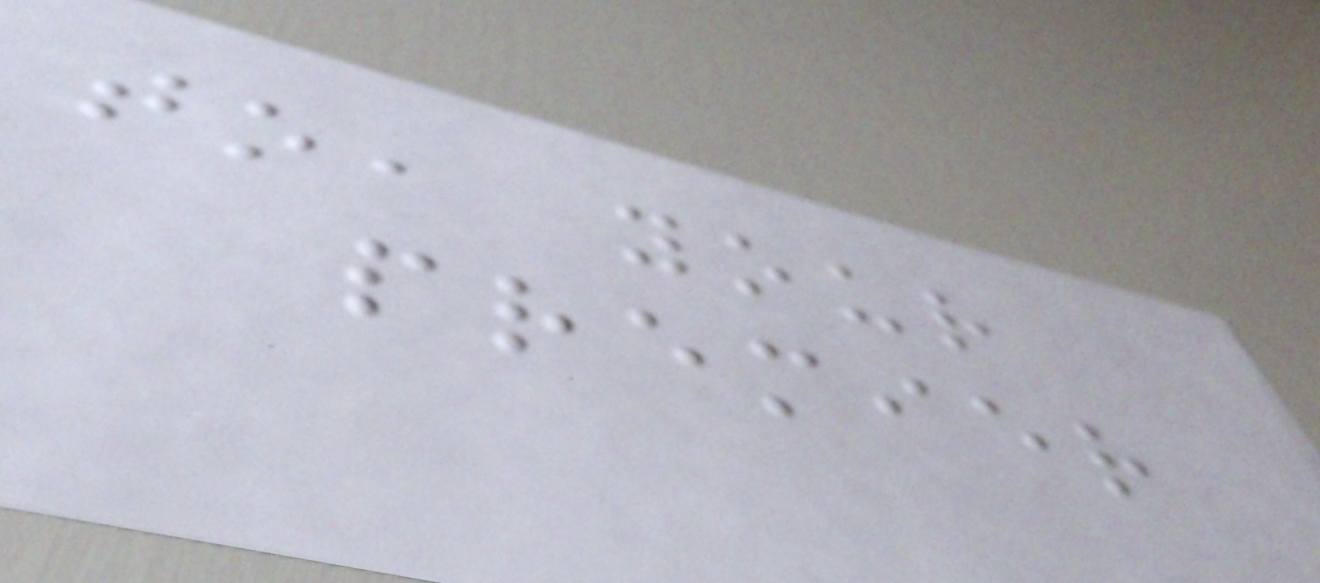to, your
premier
